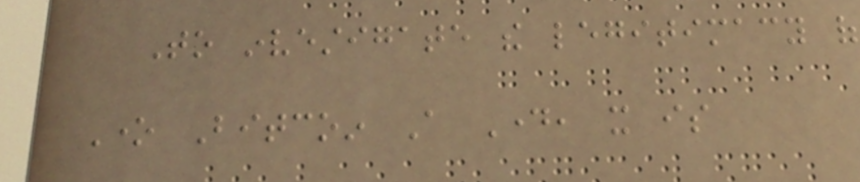To investigate the legitimacy of
One Bitcoin A Day, it is
